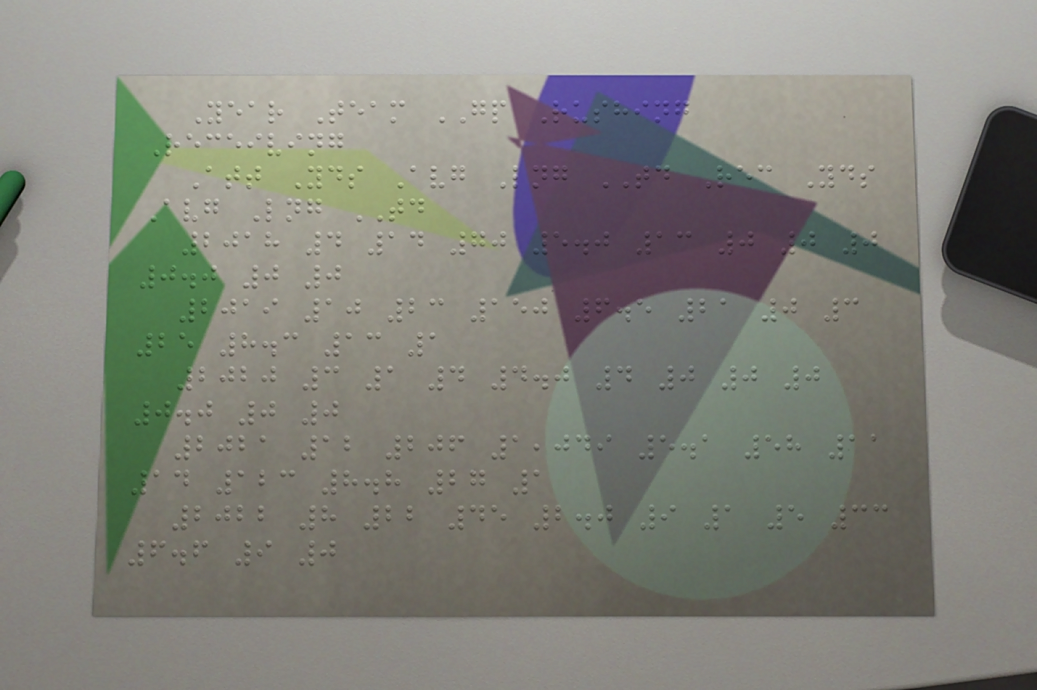Year Team GP Rushing
Receiving
Att Yds Avg Lng TD Rec Yds
Avg Lng TD
2018 4 14 70 5.0 13 0 0 0
0.0 0 0
2019 10 23 150 6.5 21 0 3
25 8.3 13 1
2020 3 1 4 4.0 4 0 0 0
0.0 0 0
2021 12 206 1,049 5.1 58 11
14 123 8.8 27 1
2022 8 22 45 2.0 9 1 5 33
6.6 9 0
